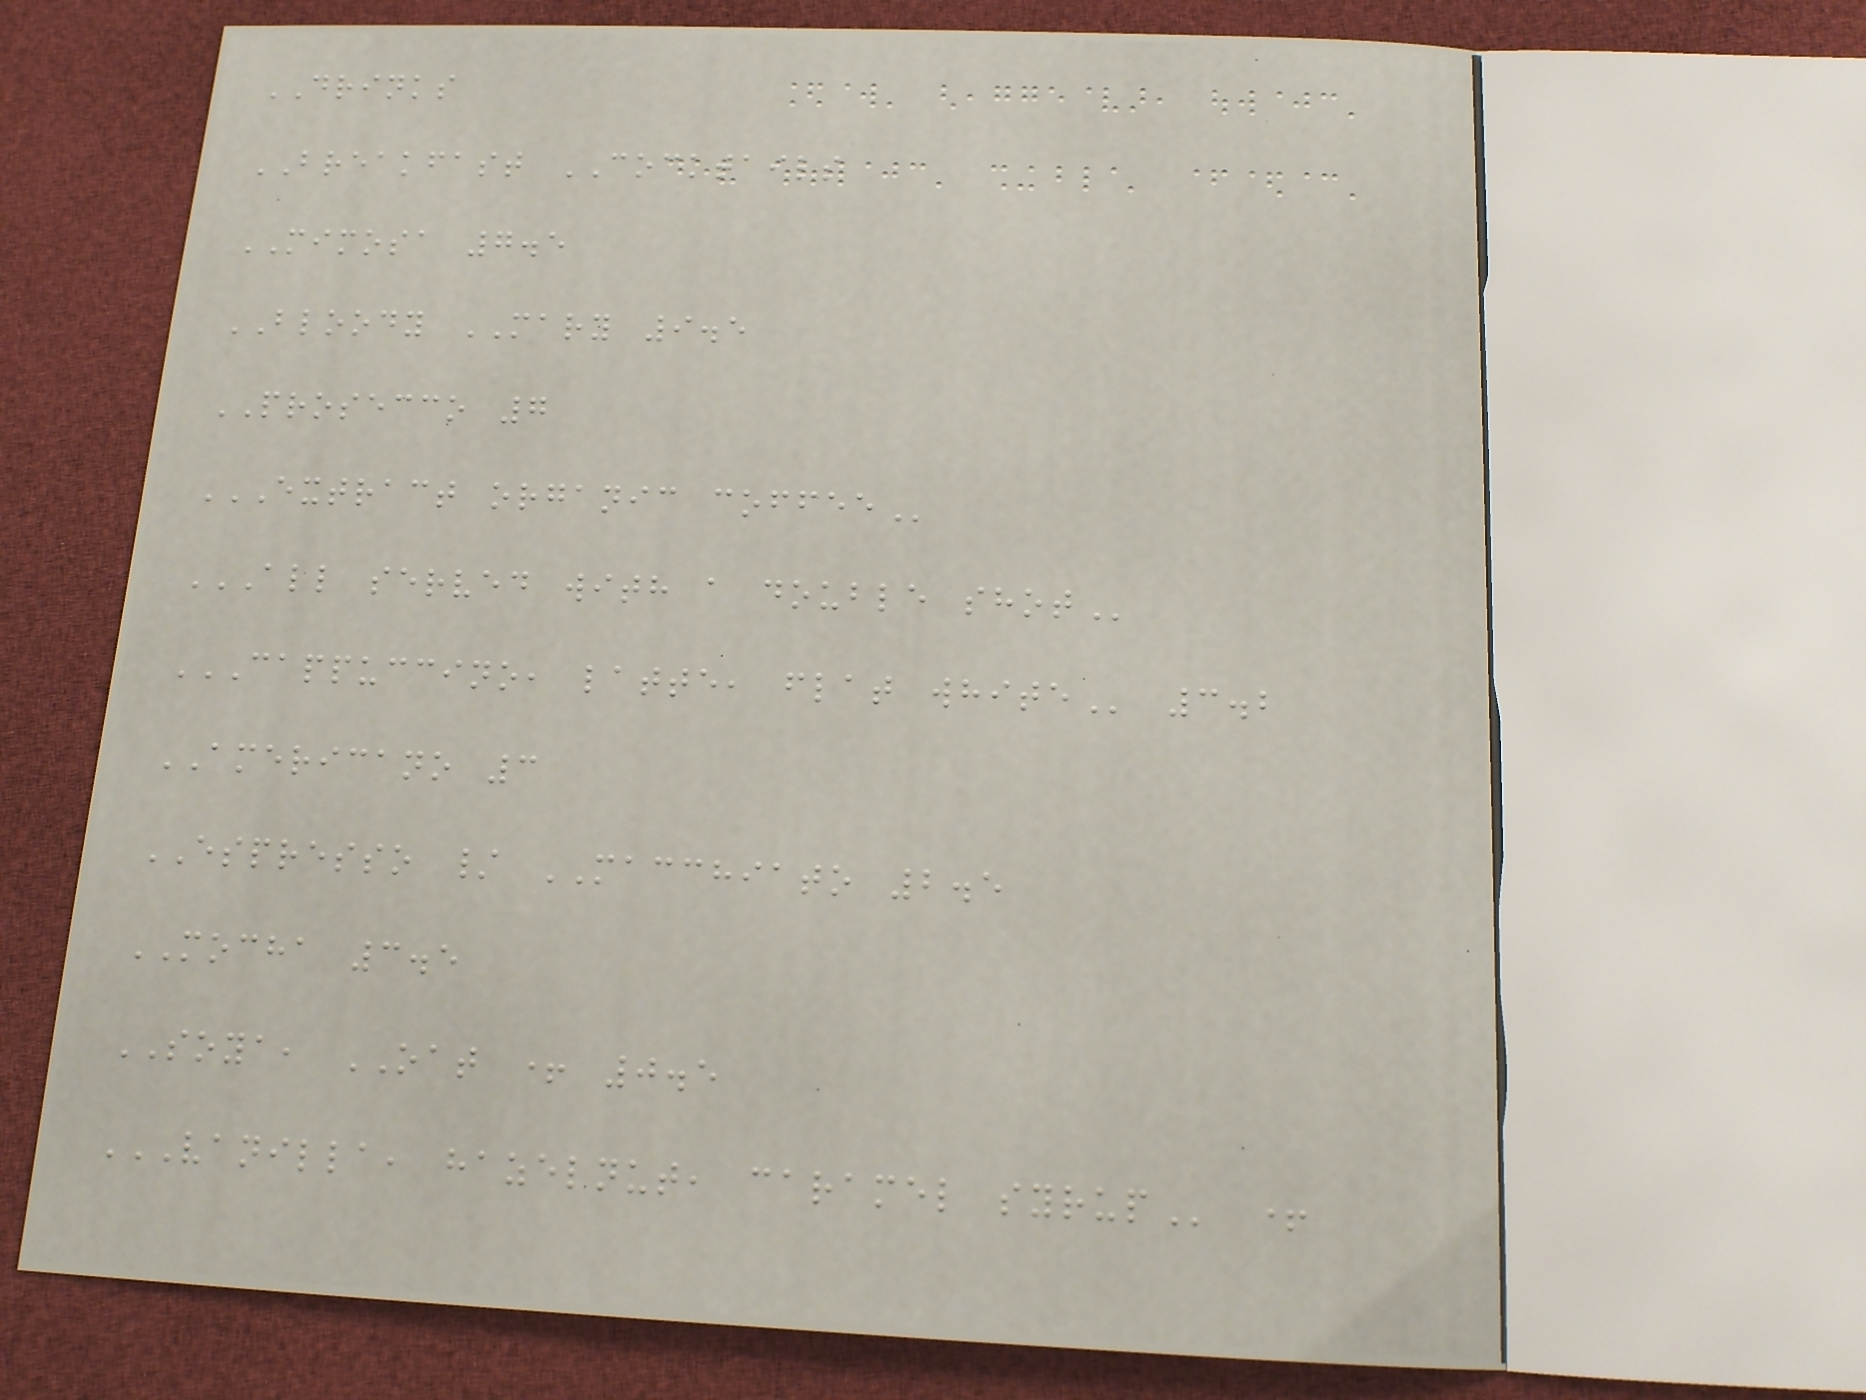DRINKS
BREAKFAST COCKTAILS
MIMOSA 7.5
BLOODY MARY 9.5
PROSECCO 7
EXTRACT ORGANIC COFFEE
ALL SERVED WITH A DOUBLE SHOT
CAPPUCCINO, LATTE, FLAT WHITE 3.2
AMERICANO 3
ESPRESSO / MACCHIATO 2.5
MOCHA 3.5
SOYA, OAT + 0.5
VANILLA, HAZELNUT, CARAMEL SYRUP +
